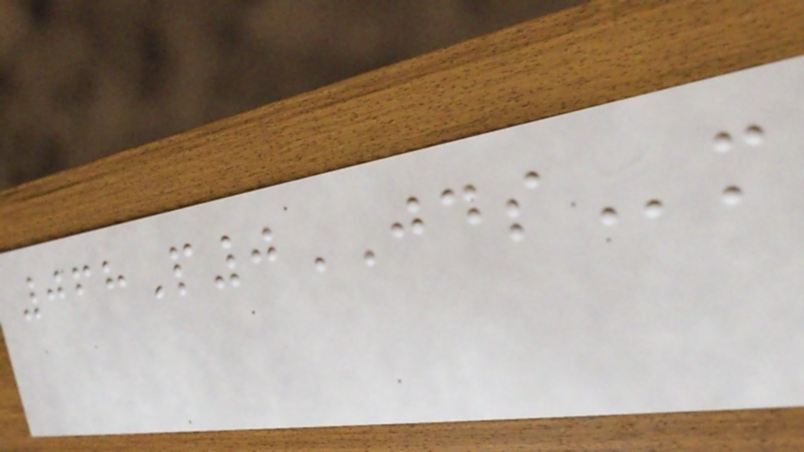068P0JDSm
